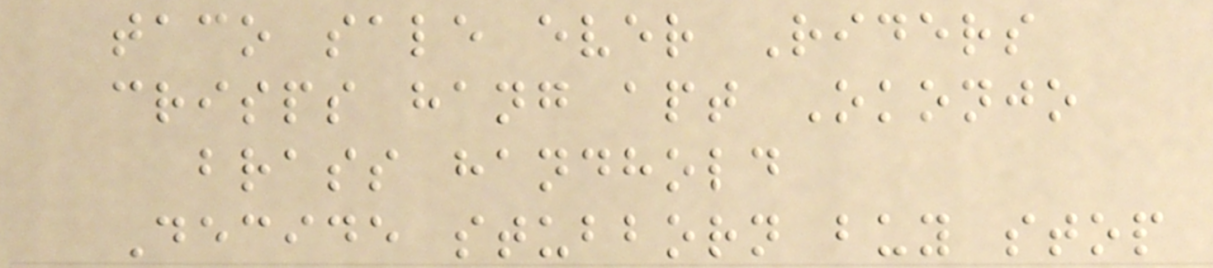taco sale ever Riders
crisps hang apt Okonjo
brass handhold
Decide stubborn buy stop
